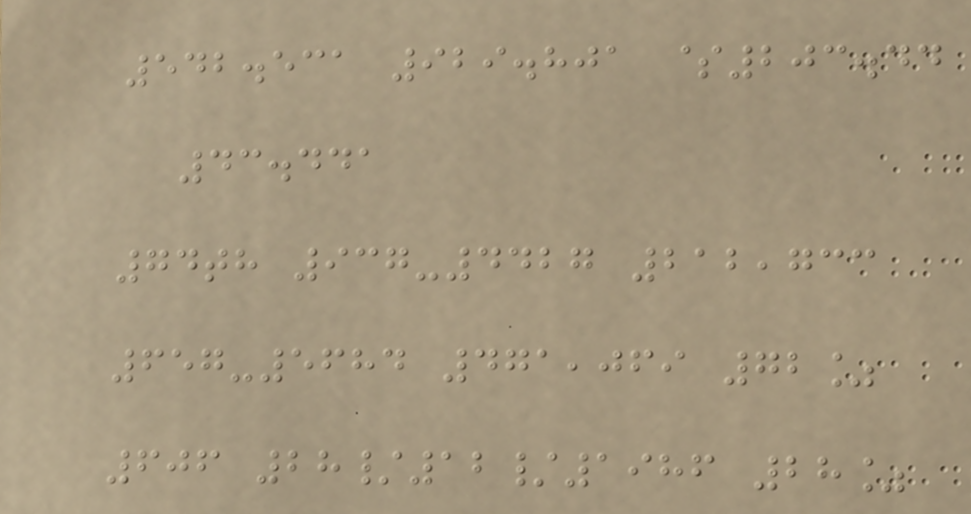542.531 929.801 $203.44
43.441
74th 937-4427 212,733
657-5684 471,069 72%
606 28/12/1986 28%
